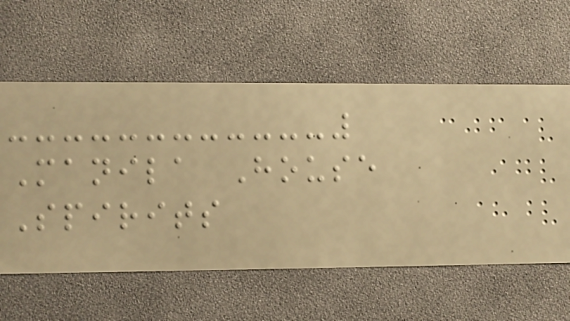Manila House
Spirits
